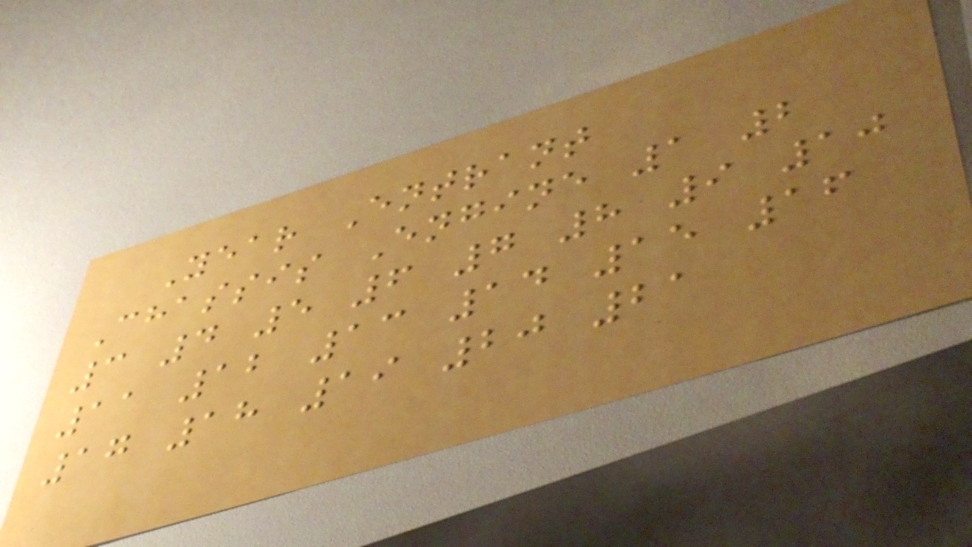Year Entrant
Chassis Engine 1 2
3 4 5 6 7 8 9 10
11 12 13 14 15 16
17 18 19 20 21
